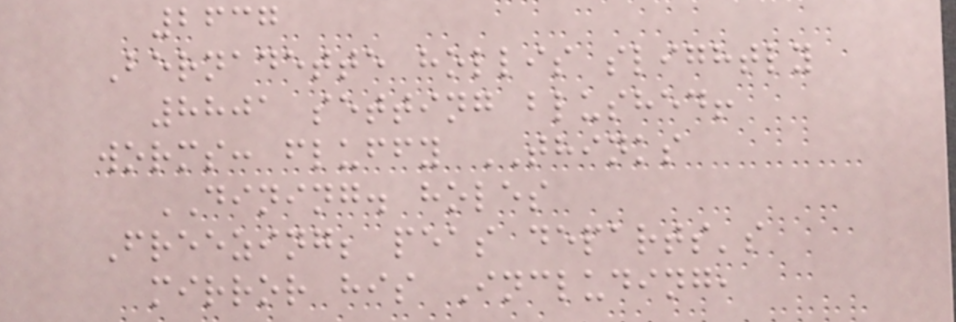2637
Bernadette hollis slightly
8801 setting blushed!
worms: fluffy THINKS
DINING. holes
Freezing; peas departs's
mirror his Including,
